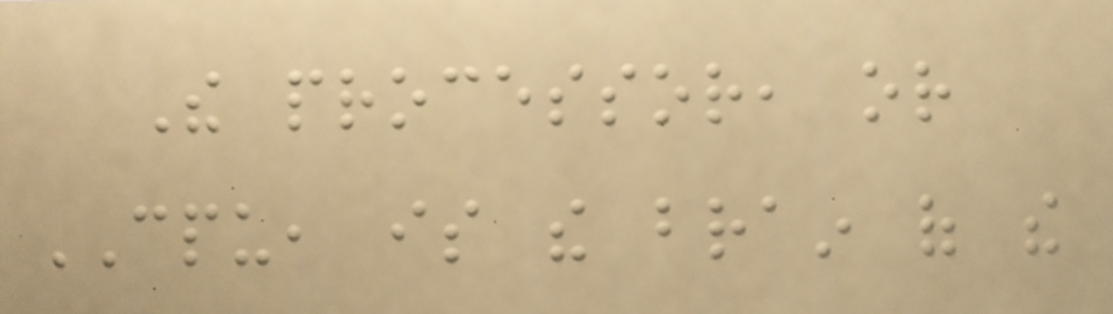The processor, or
CPU, is the brain of the
